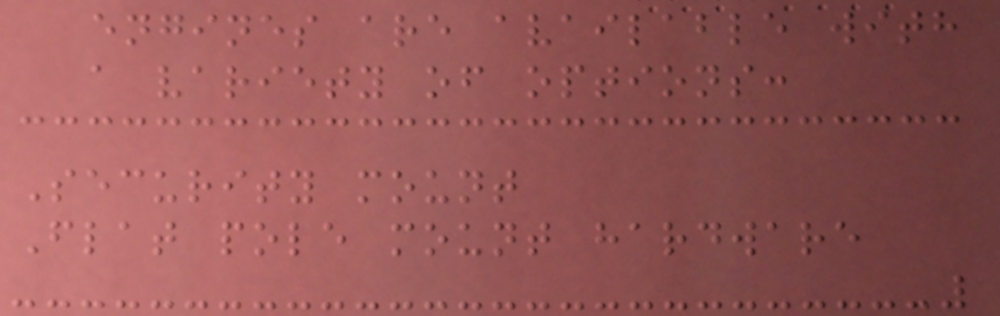engines are available with
a variety of options:
Security mount
Flat pole mount hardware
